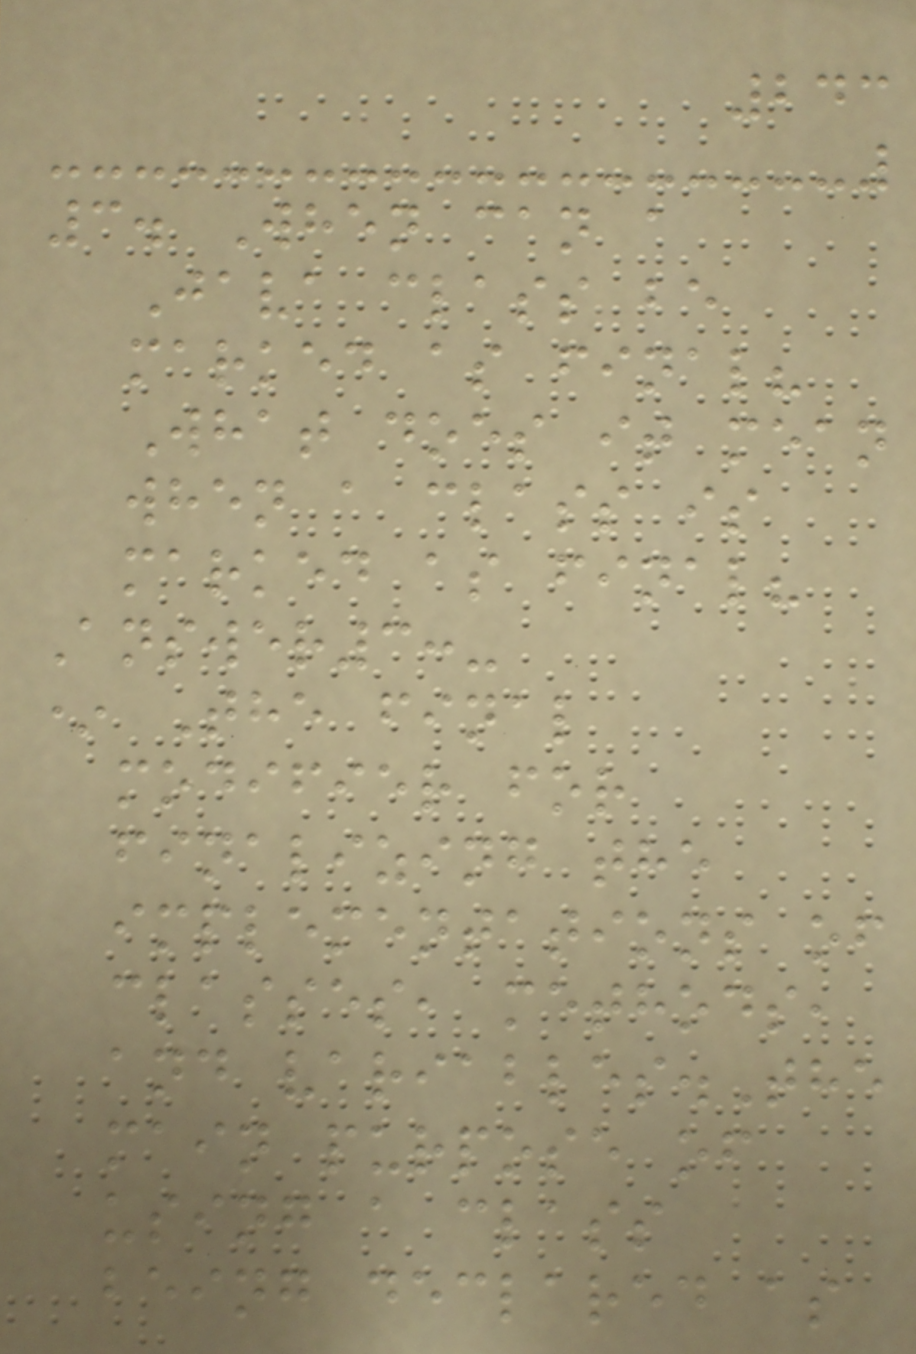243
3. When can a
Java class be
marked as final?
What does it mean
when a class is
marked as final?
Answer3:-
* The final
modifier for
finalizing the
implementations of
classes, methods,
and variables.The
main purpose of
using a class
being declared as
